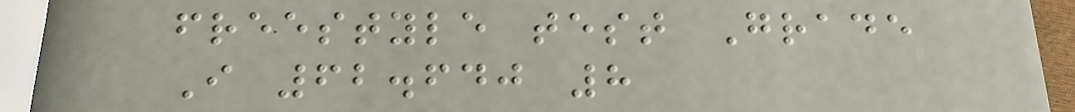freestyle test Grade
I 62.640 8
